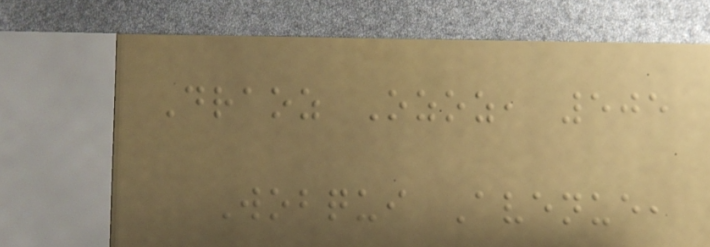Draoz Ozoz, 505
Wobqui Avenue,
